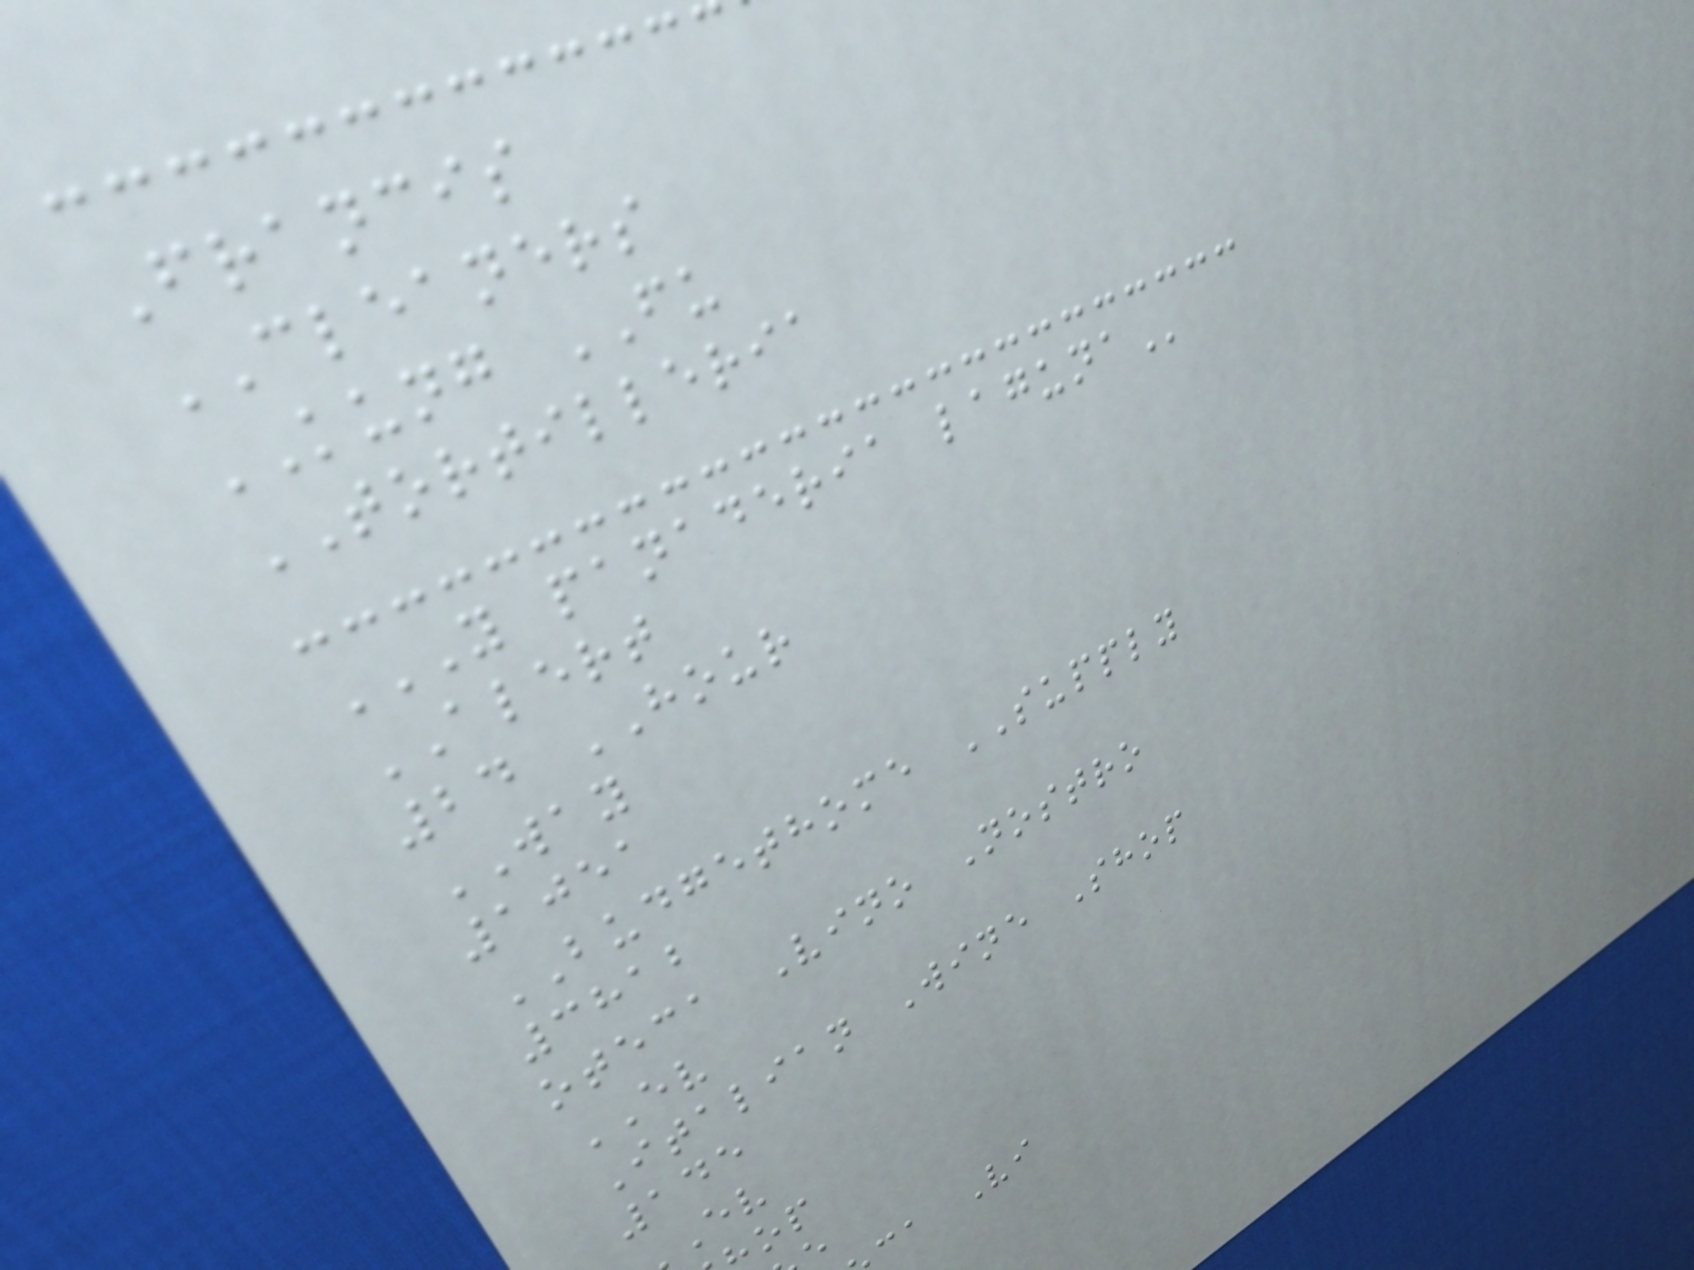Francis
CLEANERS
KUNG FU
TORTILLERIA
Y PANADERIA LAGUNA
ALERT
24 HOUR
WAY
1051
BUDGETHOME SUPPLY
3812
oteca Vino Nostro
EV
Italian Wine Shop
145
ca Vi
